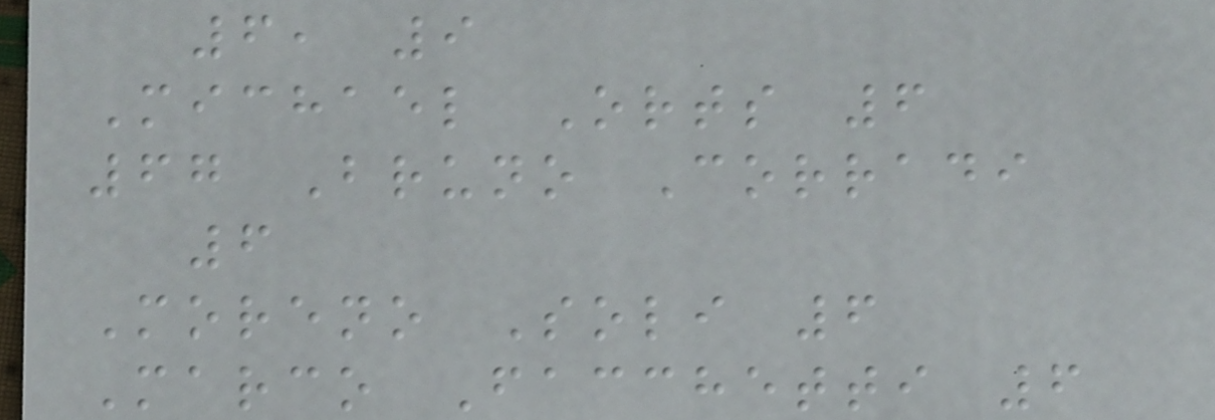6, 9
Michael Orts 6
67 Bruno Corradi
6
Moreno Soli 6
Marco Facchetti 6
